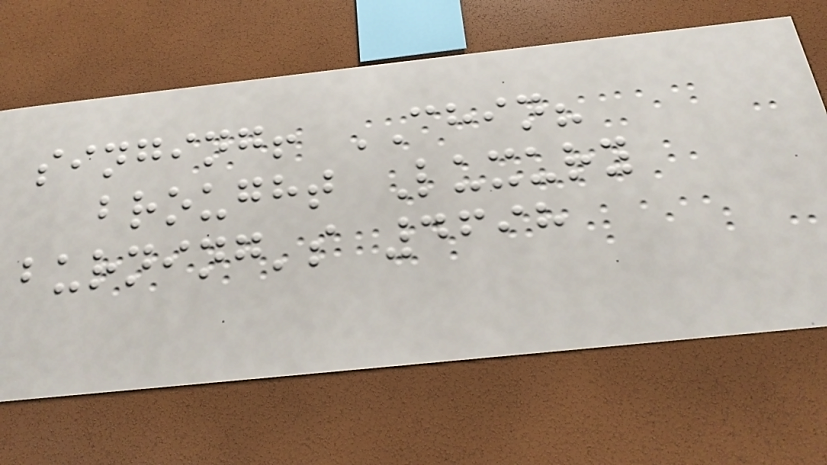singing! CHIN?
brought Luxury
burning's 4698
